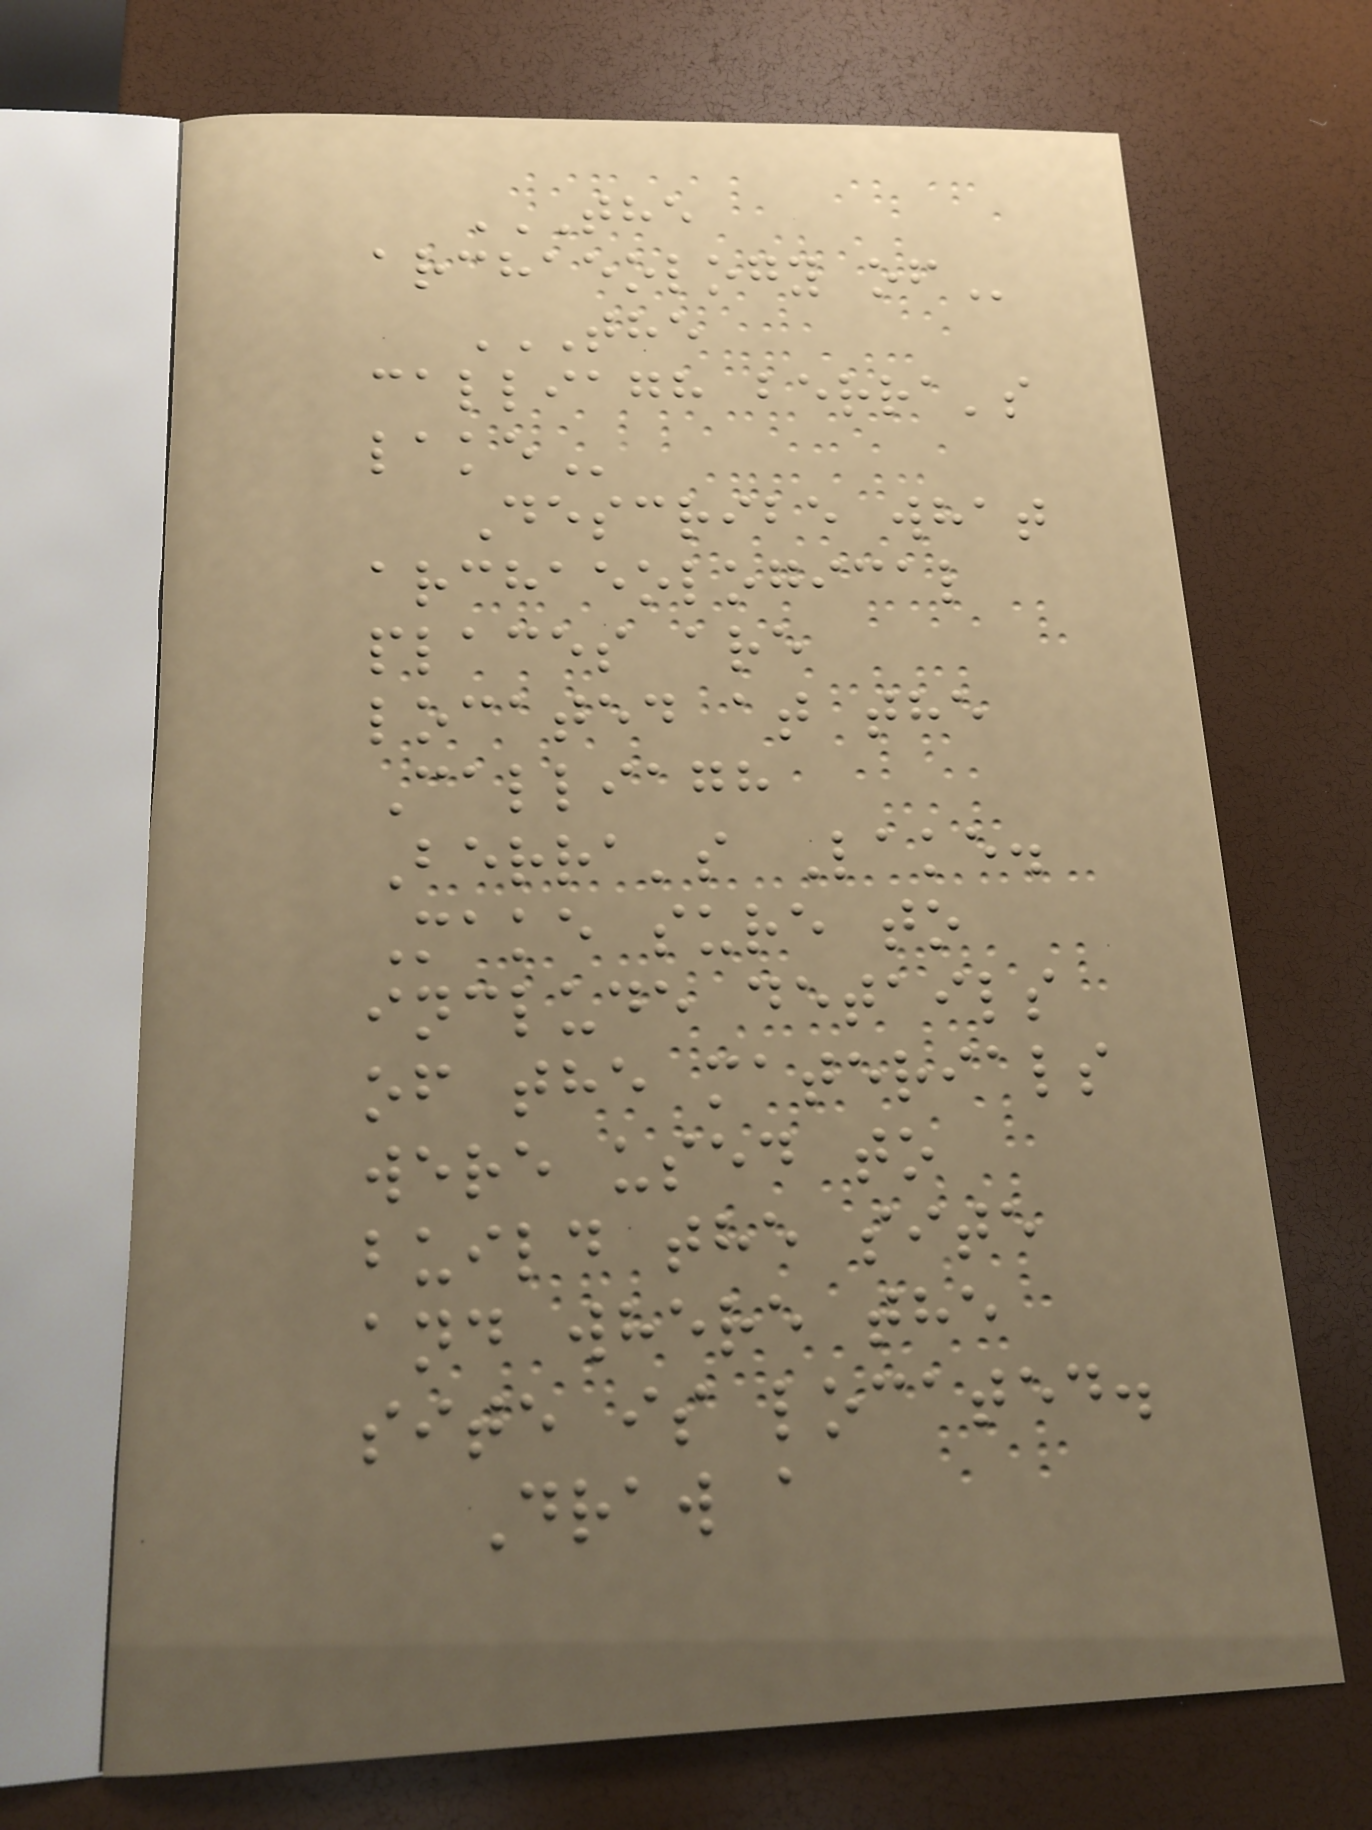THE
ARCHAEOLOGY OF
THE
CALLIAGH BERRA'S
LAKE
Describe what
archaeological
places are
located at the
Calliagh
Berra's Lake.
Make sure to
include details
of the materials
were used to
build the site
and where the
site is located.
Draw a
